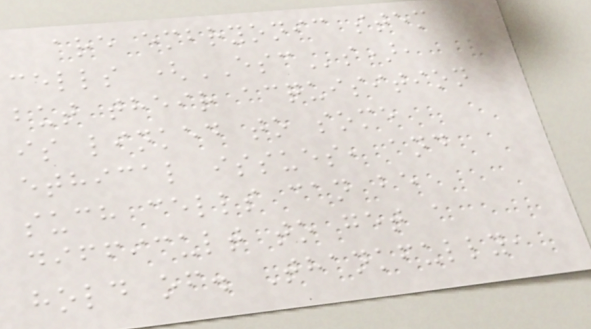are embryonic stem
cells (ESCs),
but their acquisition
is linked to some
ethical issues, and
such cells can be
difficult to get a
hold of. Thankfully,
